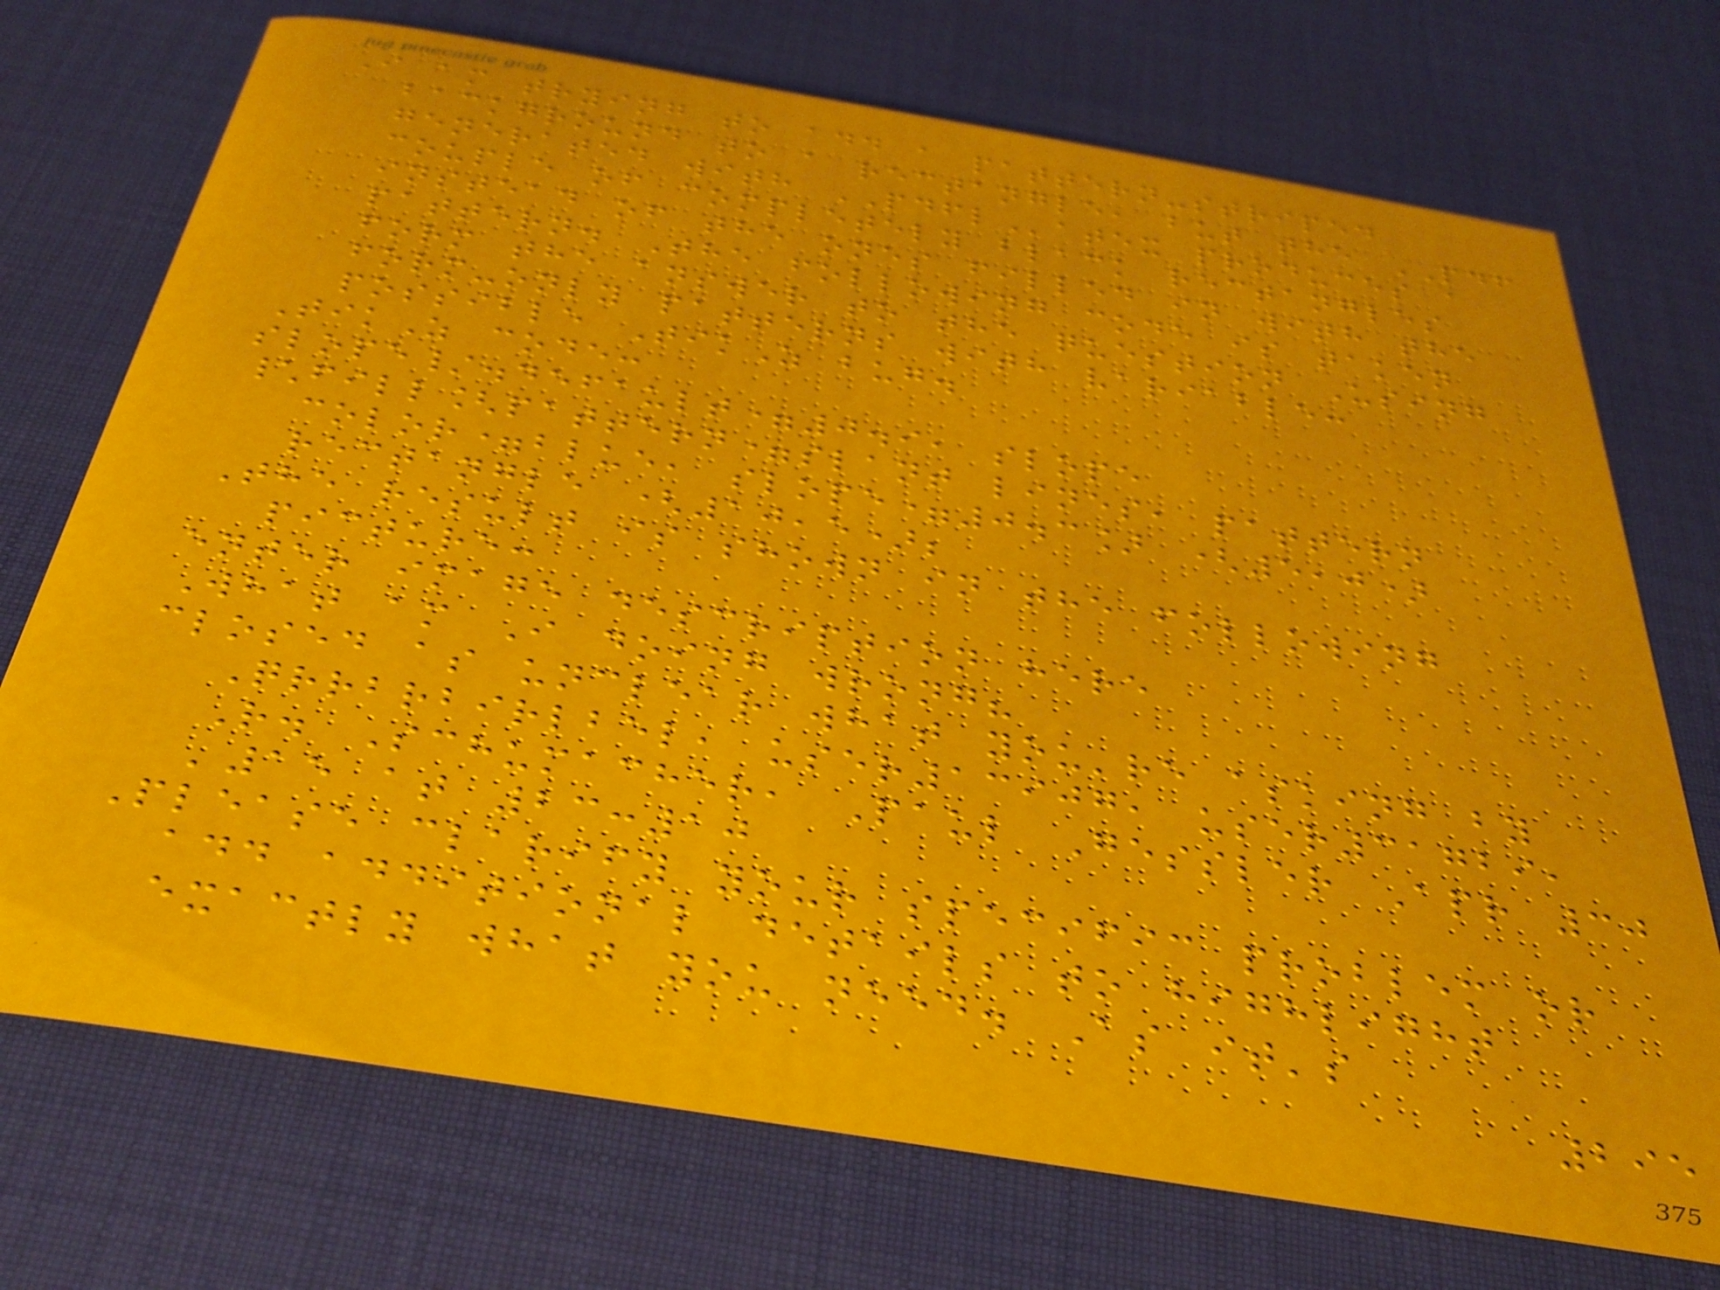I am trying to add a pattern-striped
background to a rectangle, but the PDF
generated with PDFLatex produces a
couple of completely black rectangles
instead of the ones filled in with the
pattern. The following code is taken
form the answer to the question Using
form-only patterns with variable:
possible TikZ bug.
TikZ code:
slope/.default=0.9, slope
\fill[pattern=slant lines, pattern
color=blue, slope=0.3] (5,0)
rectangle (10,5);
The result is shown in the following
picture:
enter image description here
What am I doing wrong?
closed as unclear what you're asking by
Qrrbrbirlbel, user13907, user31729,
R. Schumacher, Paul Gessler Apr 30
'15 at 23:10
Please clarify your specific problem or
add additional details to highlight
exactly what you need. As it's
295
